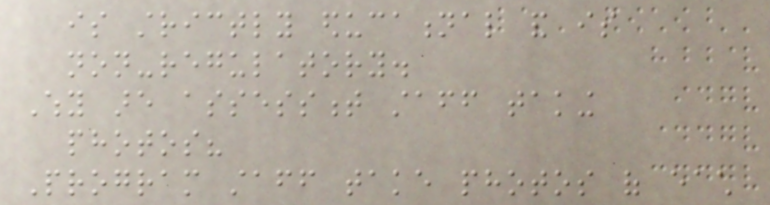is strictly educational and is
non-regulatory.
Why are assessment staff taking
photos?
Program staff take photos of each
